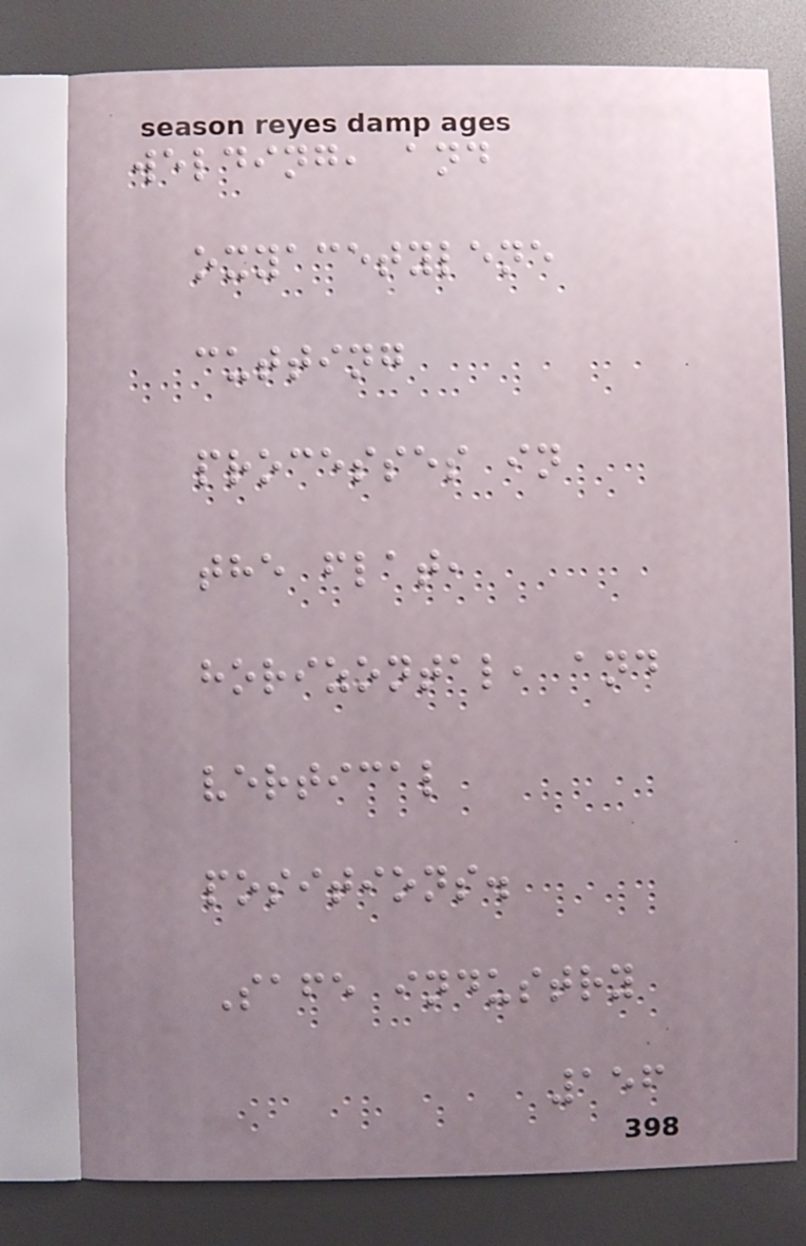welding, and
oxyacetylene
cutting
processes in
the flat,
horizontal, and
vertical
positions.
Safe industry
156
